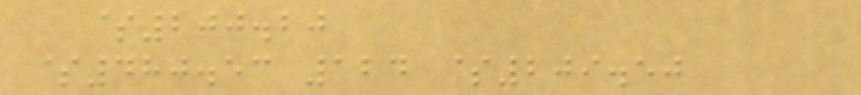$200.20
$480.53 124 $209.50
